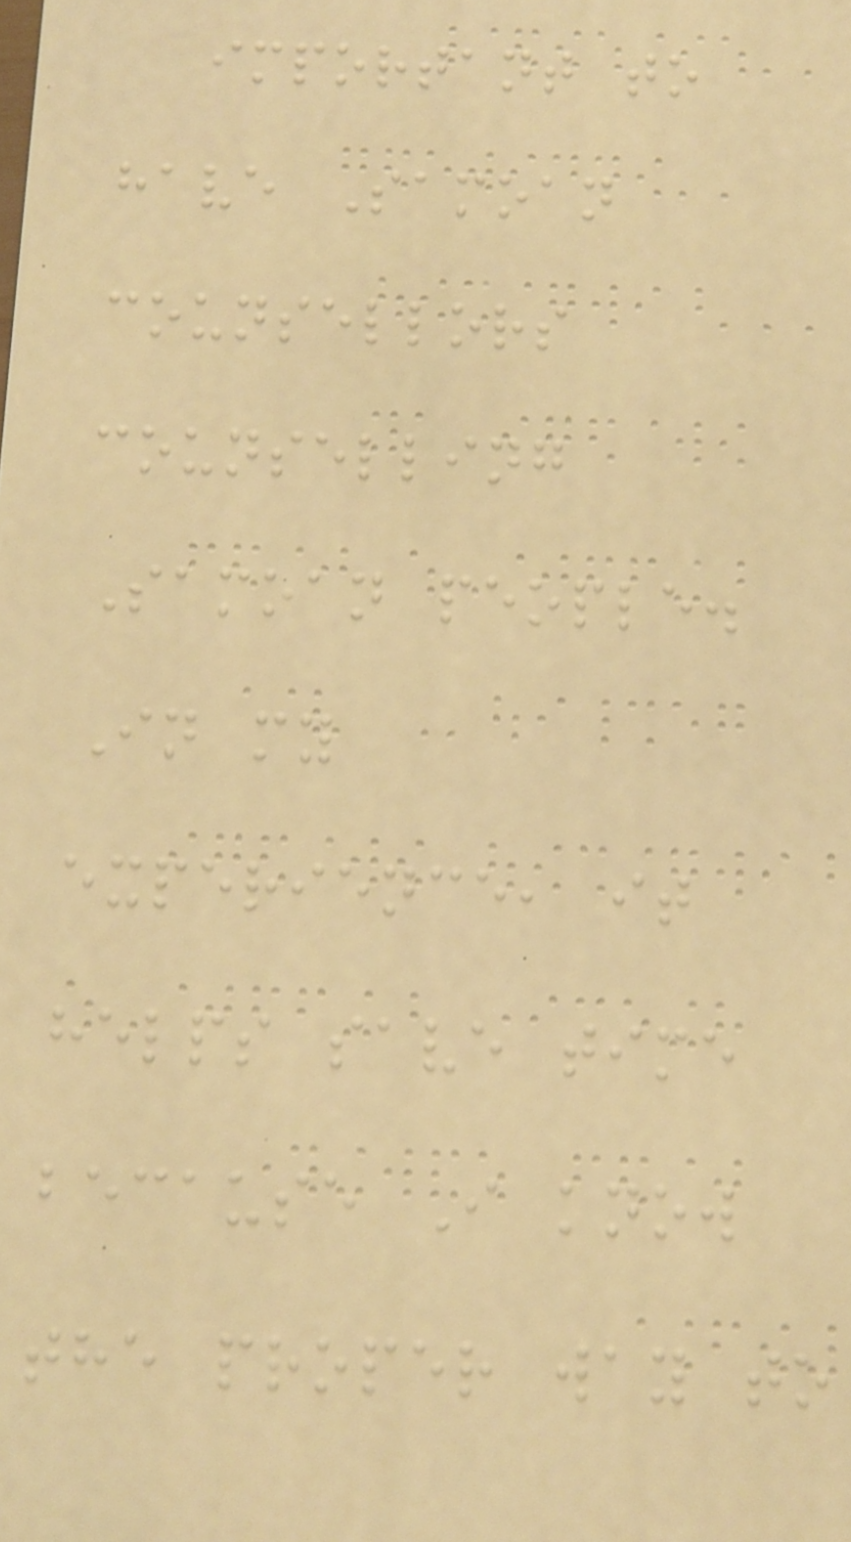important to
have Samoan
counsellors
counselling
Samoan people.
In my
experience, it
helps save time
because I know
the proper way to
